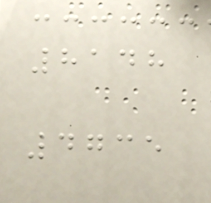8148
4735
